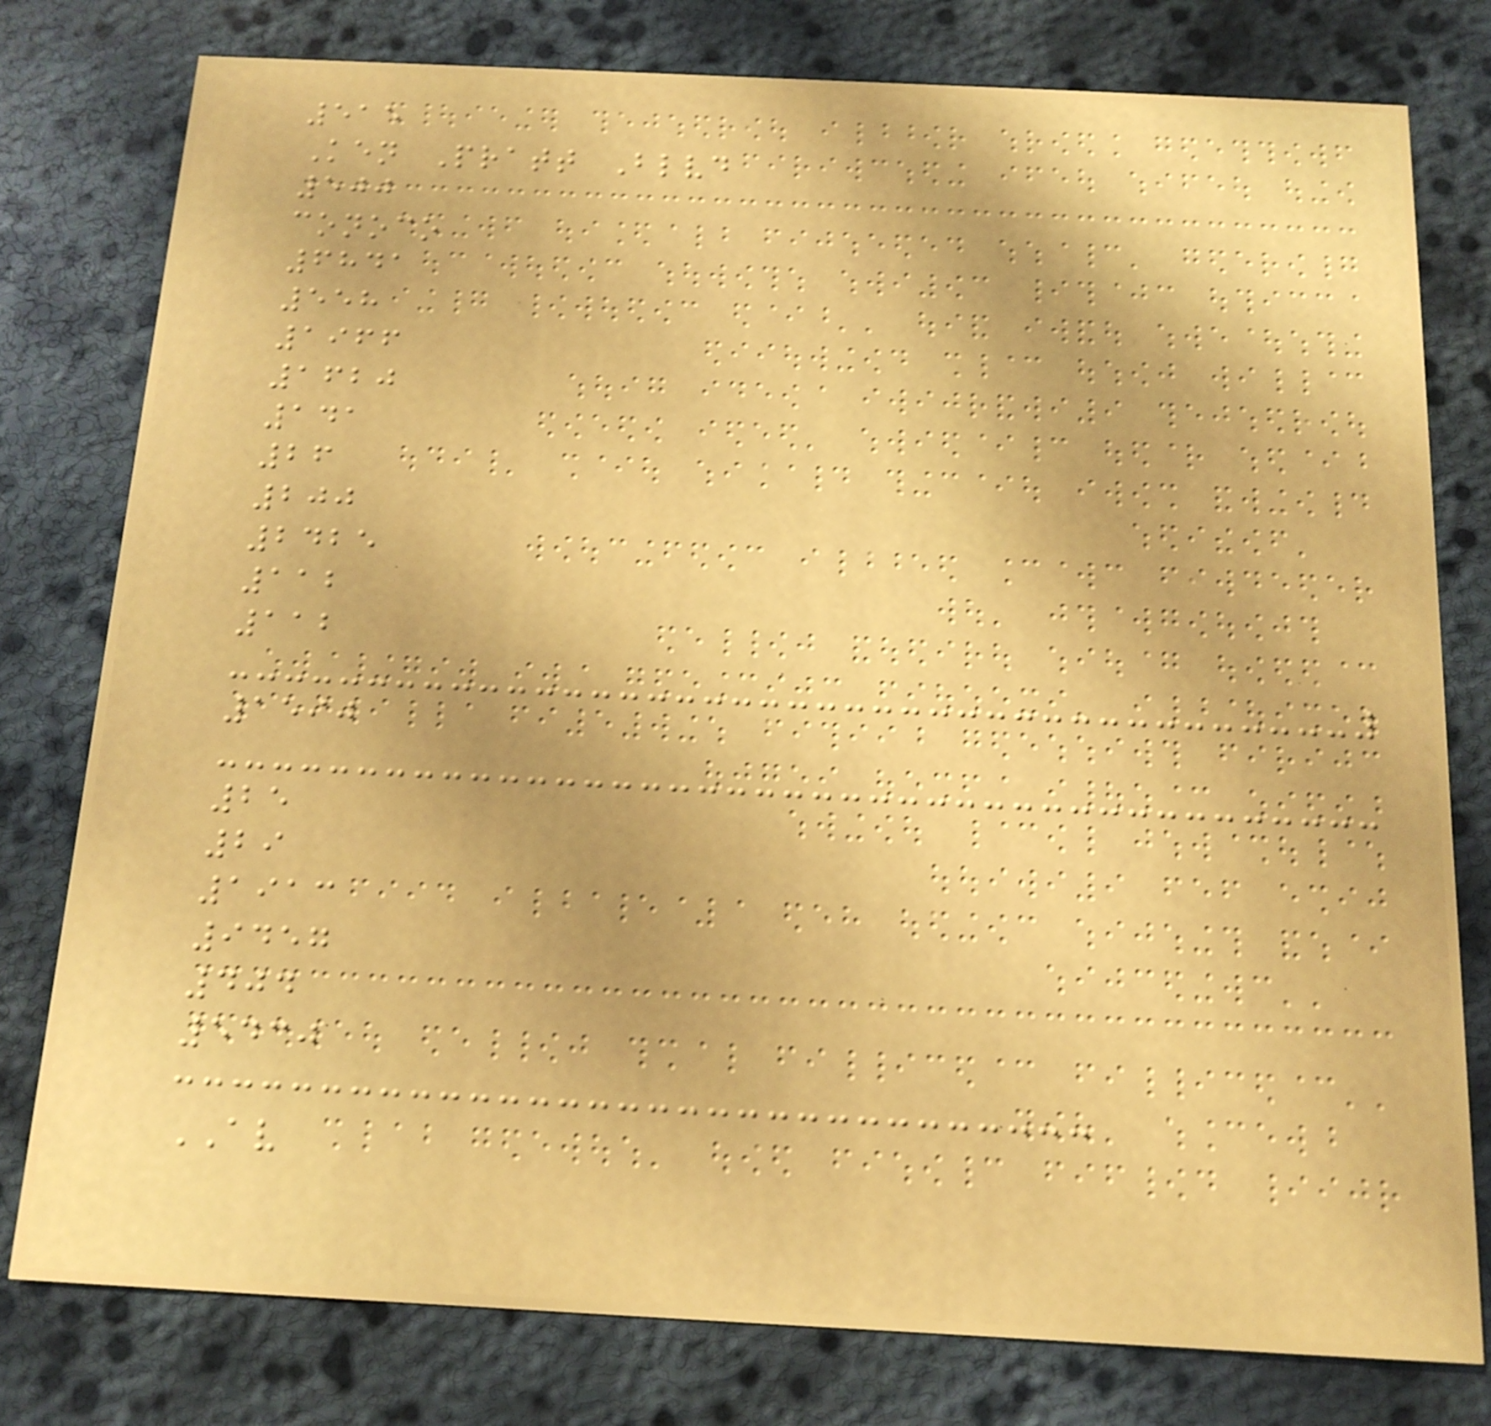515
Ken Pratt Blvd
500
conoco
6841
558
1966
1620
141
26
200
2425
112
112
1590
25
29
1913
9457
404
5430
AV
